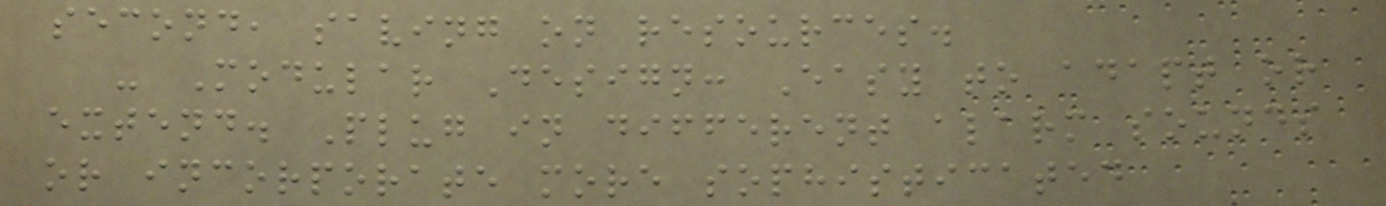second, saving on resources.
- Modular Design: Easy to adapt or
extend. Plug in different alarm sounds
or incorporate more sophisticated
